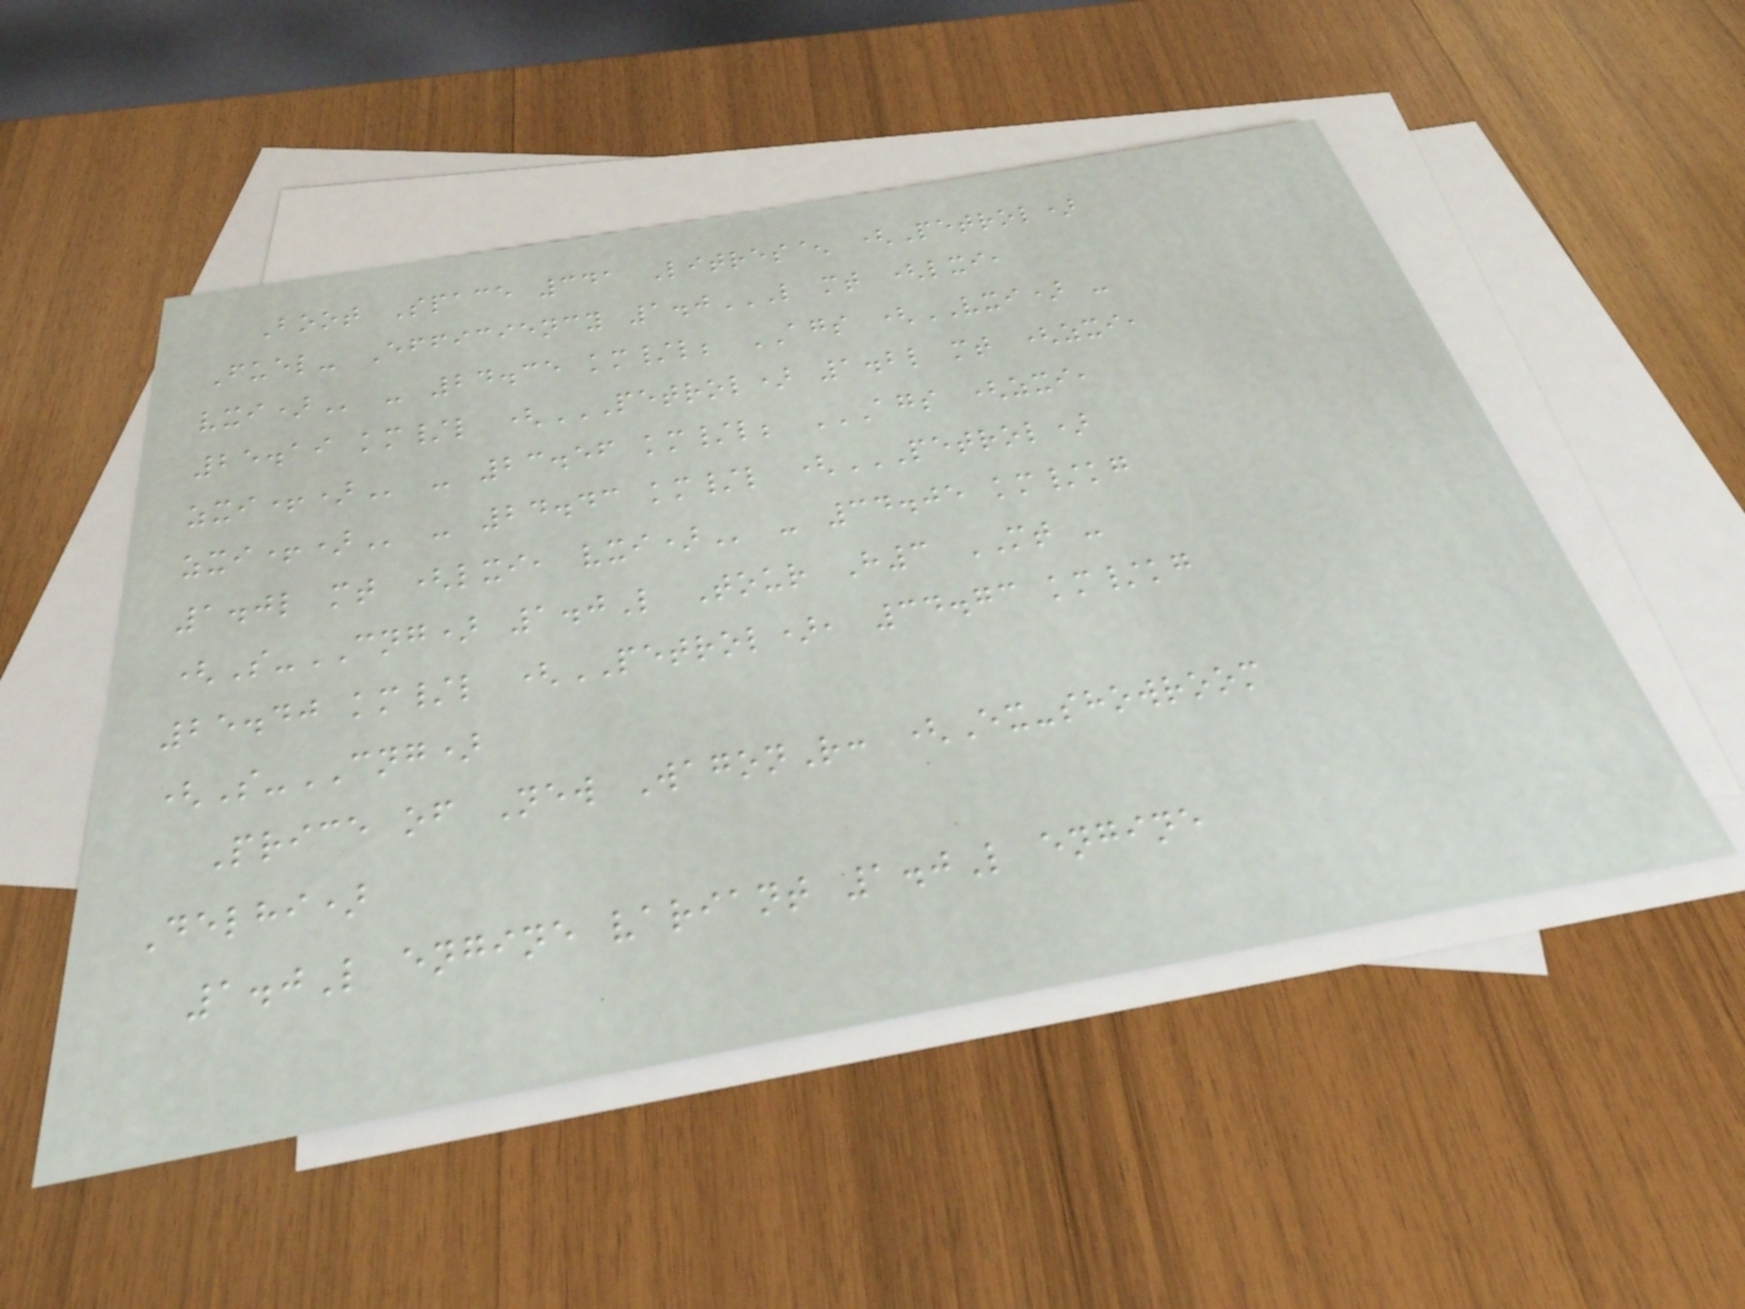Boot Space 341 Litres^ (Petrol)
Fuel- Efficiency 1.0L MT (LXI,
VXI) - 24.35 km/l; AGS (VXI) -
25.19 km/l (PETROL) 1.2L MT (ZXI,
ZXI+) - 23.56 km/l; AGS (ZXI,
ZXI+) - 24.43 km/l (PETROL)
1.0L MT (LXI, VXI) - 34.05 km/kg
(S-CNG) 1.0L Tour H3 MT -
25.40 km/l (PETROL), 34.73 km/kg
(S-CNG)
Price of New WagonR: (Ex-showroom
Delhi)
1.0L engine variant 1.0L engine
